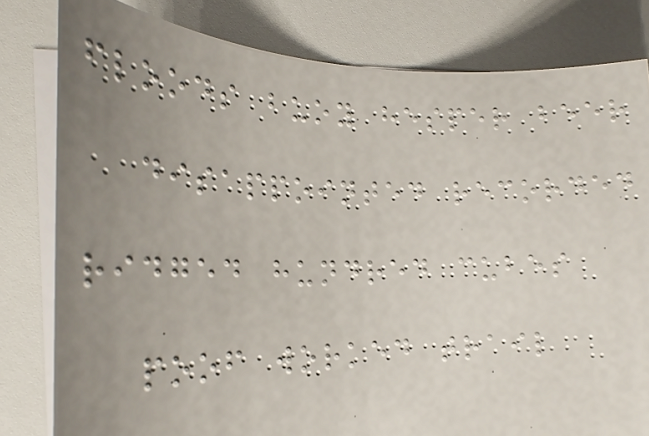floods buoy hesper beer
disappointed recorded
ridged hundred cubes
poof worked trail
